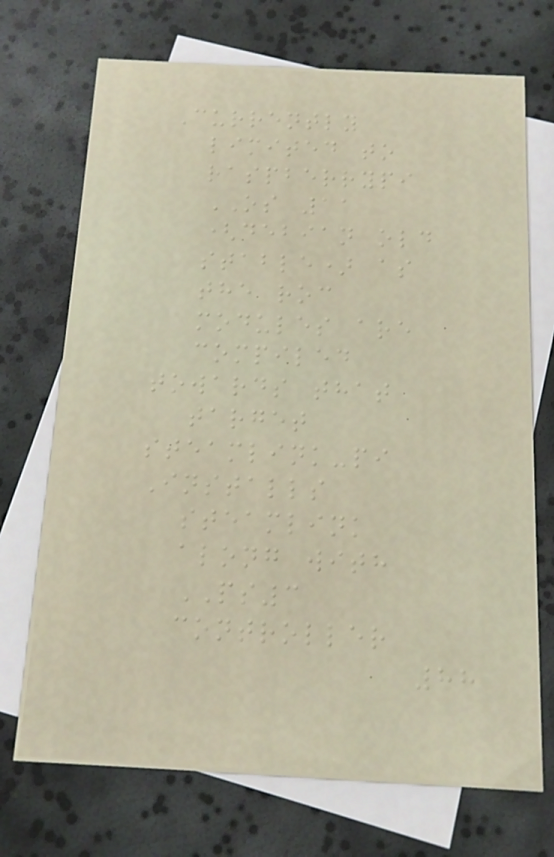Currently
limited to
raspberrypi
OS 11
(debian old
stable) as
the roc
modules are
compiled
towards that
target
steamlink-pi
Installs
steamlink
along with
PS3
controller
88
